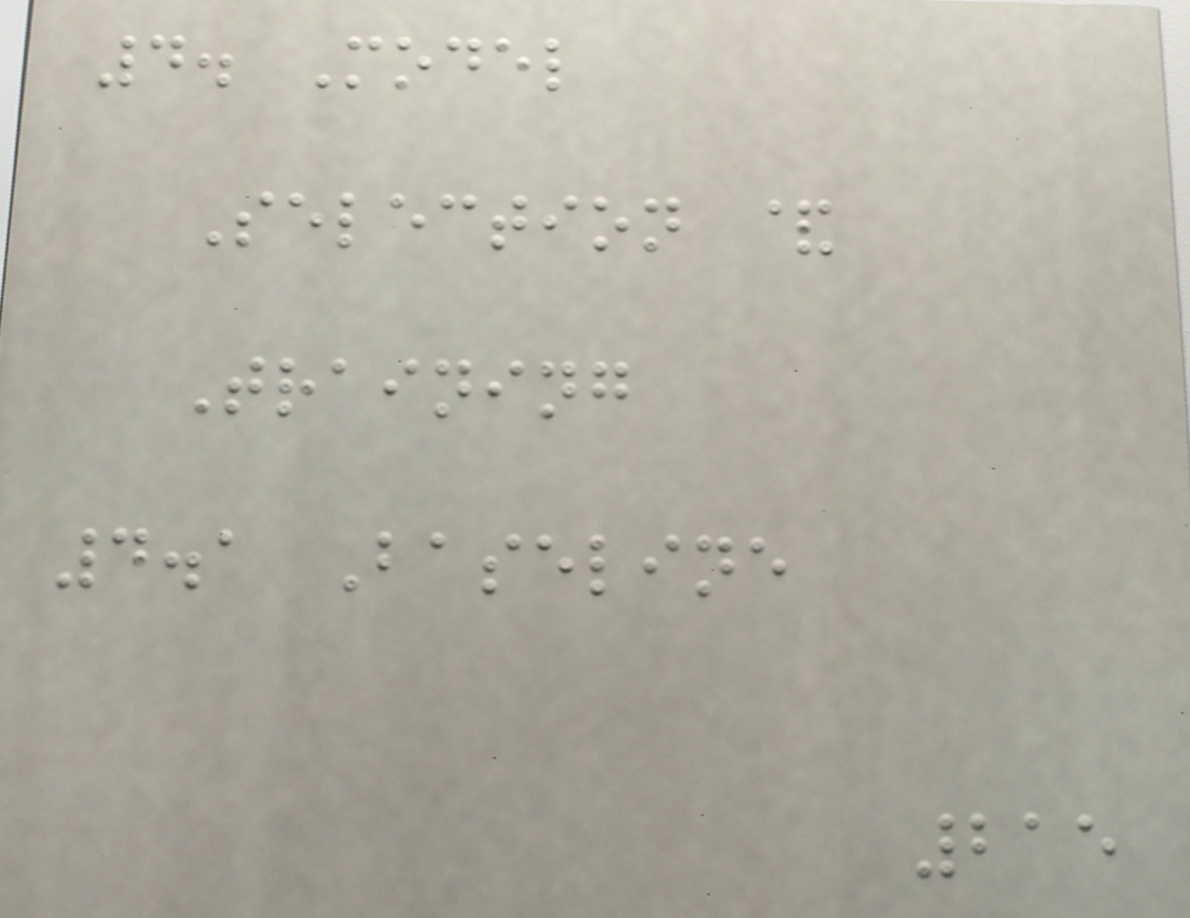4. Model
Selection &
Training
4.1 Baseline
215
